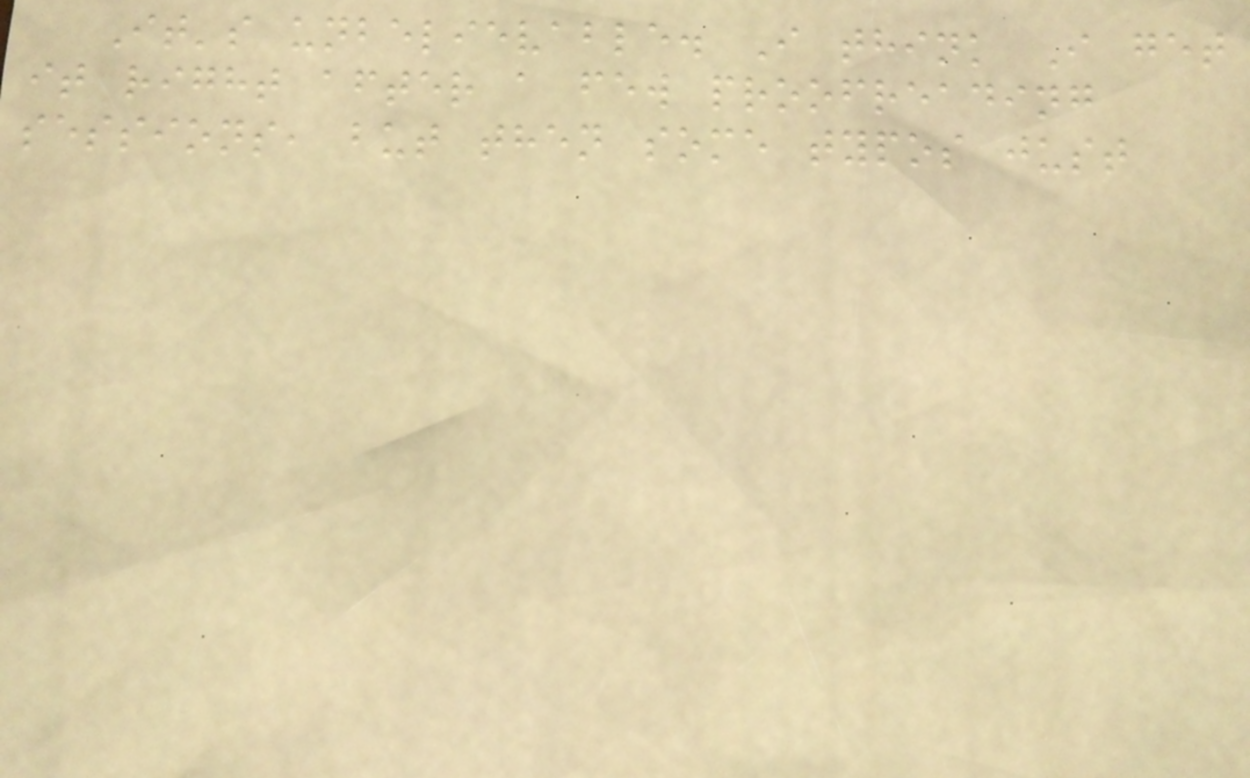It's unbelievable. I think I get
it right after a few proofreading
sessions, but then some typos just
